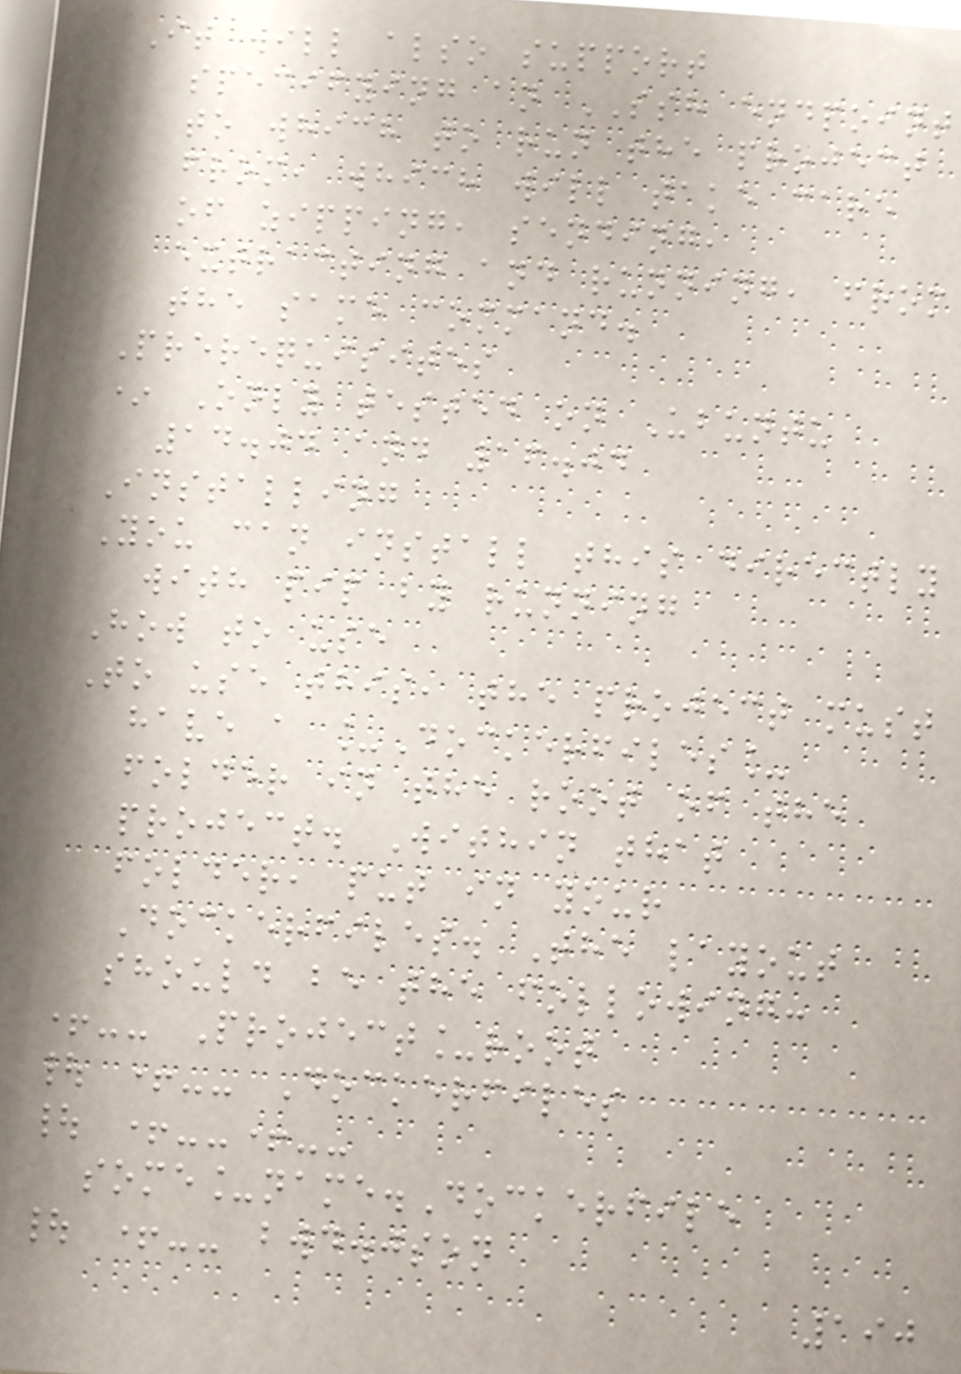It will also support
specifying an SSH endpoint
to which to run the project
from, which will take care
of zipping, sending,
extracting and running, from
the same command.
Prerequisites
* Only tested on Ubuntu
14.04 and 16.04
Installing
You can install this directly
with pip by running
How to use
To use this, the project must
have a _Dockerfiles_
folder in the root of the
project. Within that
folder, put in your
Dockerfiles. The layout
should be the following:
+-- Project_root
| +-- Dockerfiles
| +--+--
some_name.Dockerfile
| +-- bwd.json
190
